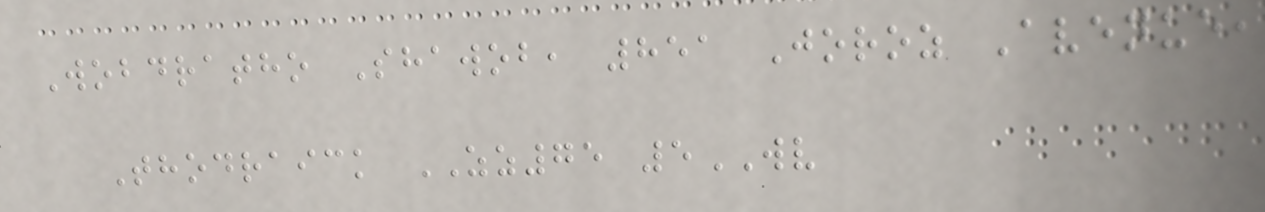Wobdratho Shawob, 851 Joroz Avenue,
Thodraick ZZ75 5WV
